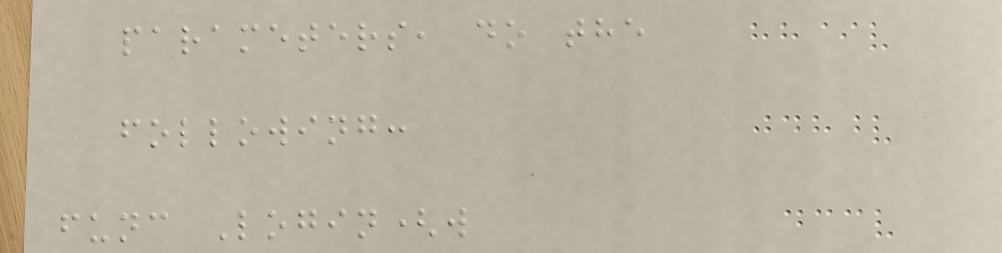parameters, do the
following:
func Login(w
